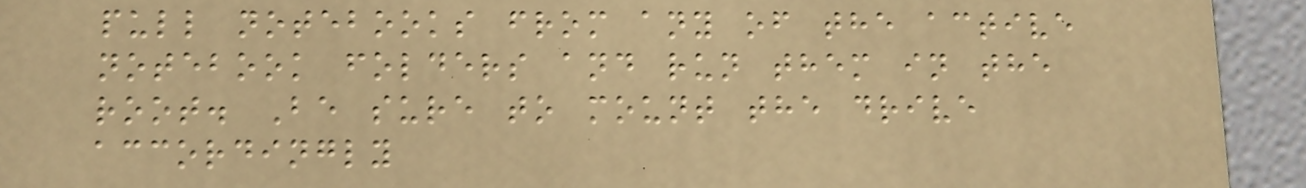pull notebooks from any of the active
notebook folders and run them in the
root. Be sure to mount the drive
accordingly
